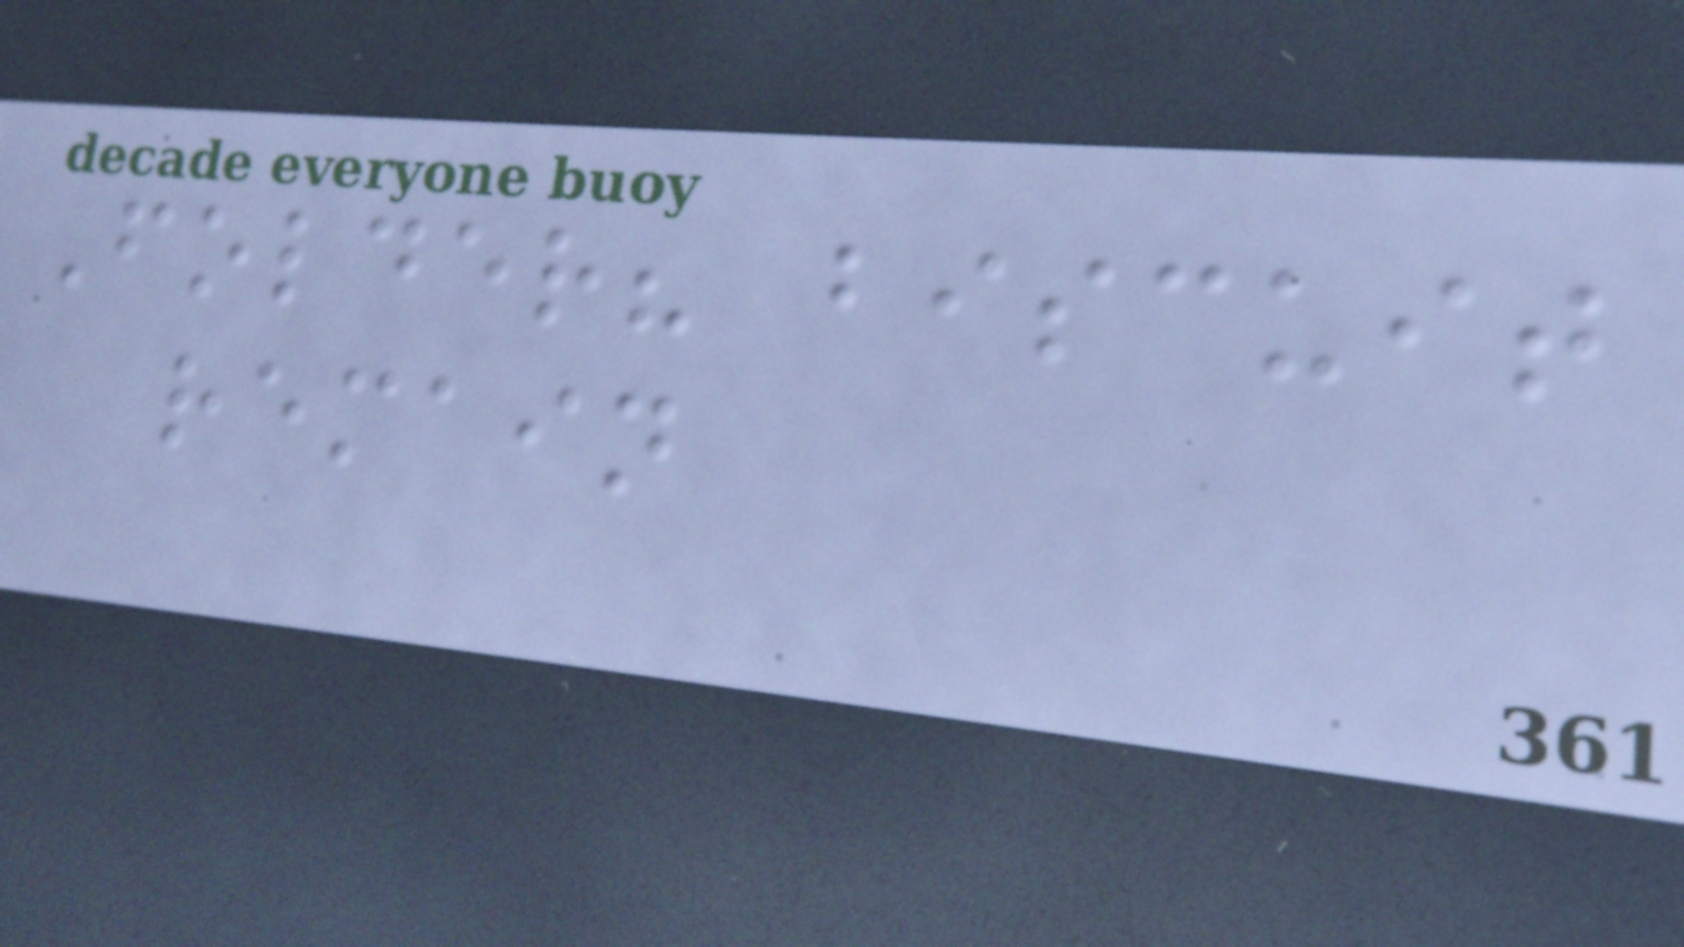Folder? biscuit
remain
